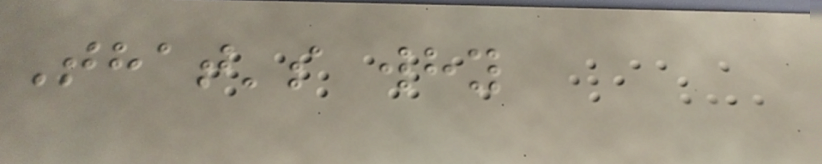That's why
